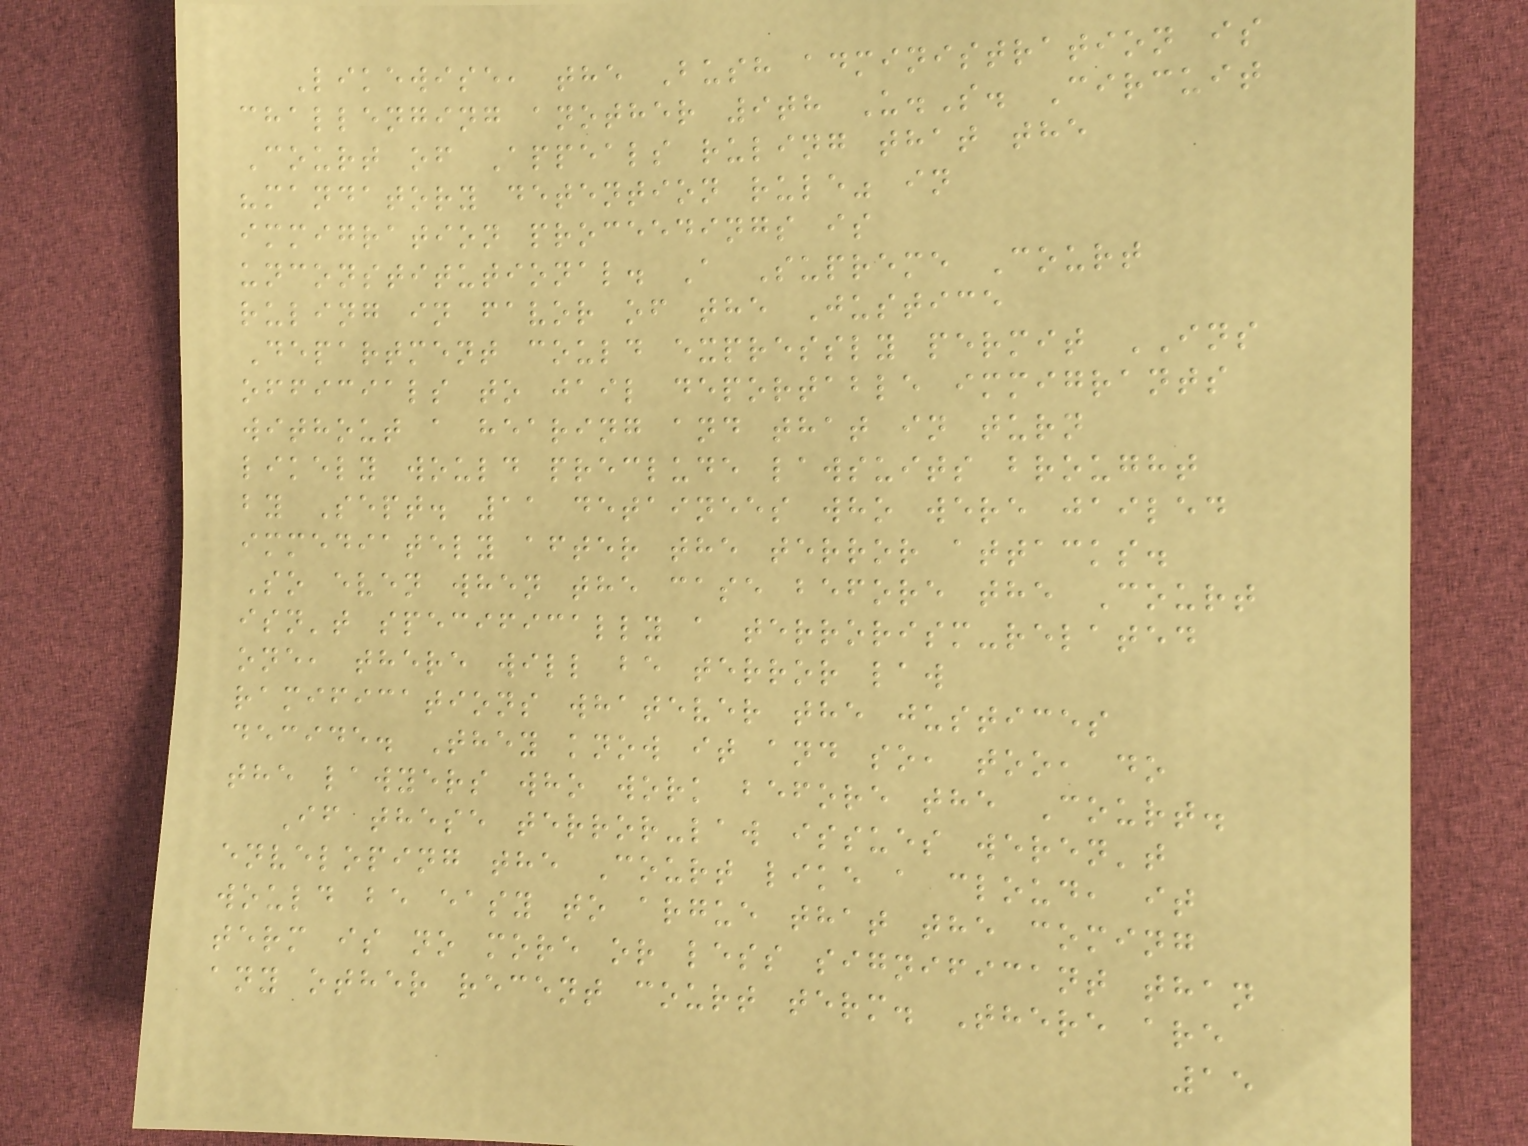Likewise, the Bush administration is
challenging another 9th U.S. Circuit
Court of Appeals ruling that the
"mandatory detention rule" in
immigration proceedings is
unconstitutional. A Supreme Court
ruling in favor of the Justice
Department could expressly permit INS
officials to jail deportable immigrants
without a hearing and that in turn
likely would preclude lawsuits brought
by Sept. 11 detainees who were jailed
immediately after the terror attacks.
So even when the case before the Court
isn't specifically a terrorism-related
one, there will be terror law
ramifications whatever the justices
decide. They know it and so, too, do
the lawyers who work before the Court.
If these terror-law issues weren't
enveloping the Court like a cloud, it
would be easy to argue that the coming
term is no more or less significant than
any other recent court term. There are
15
